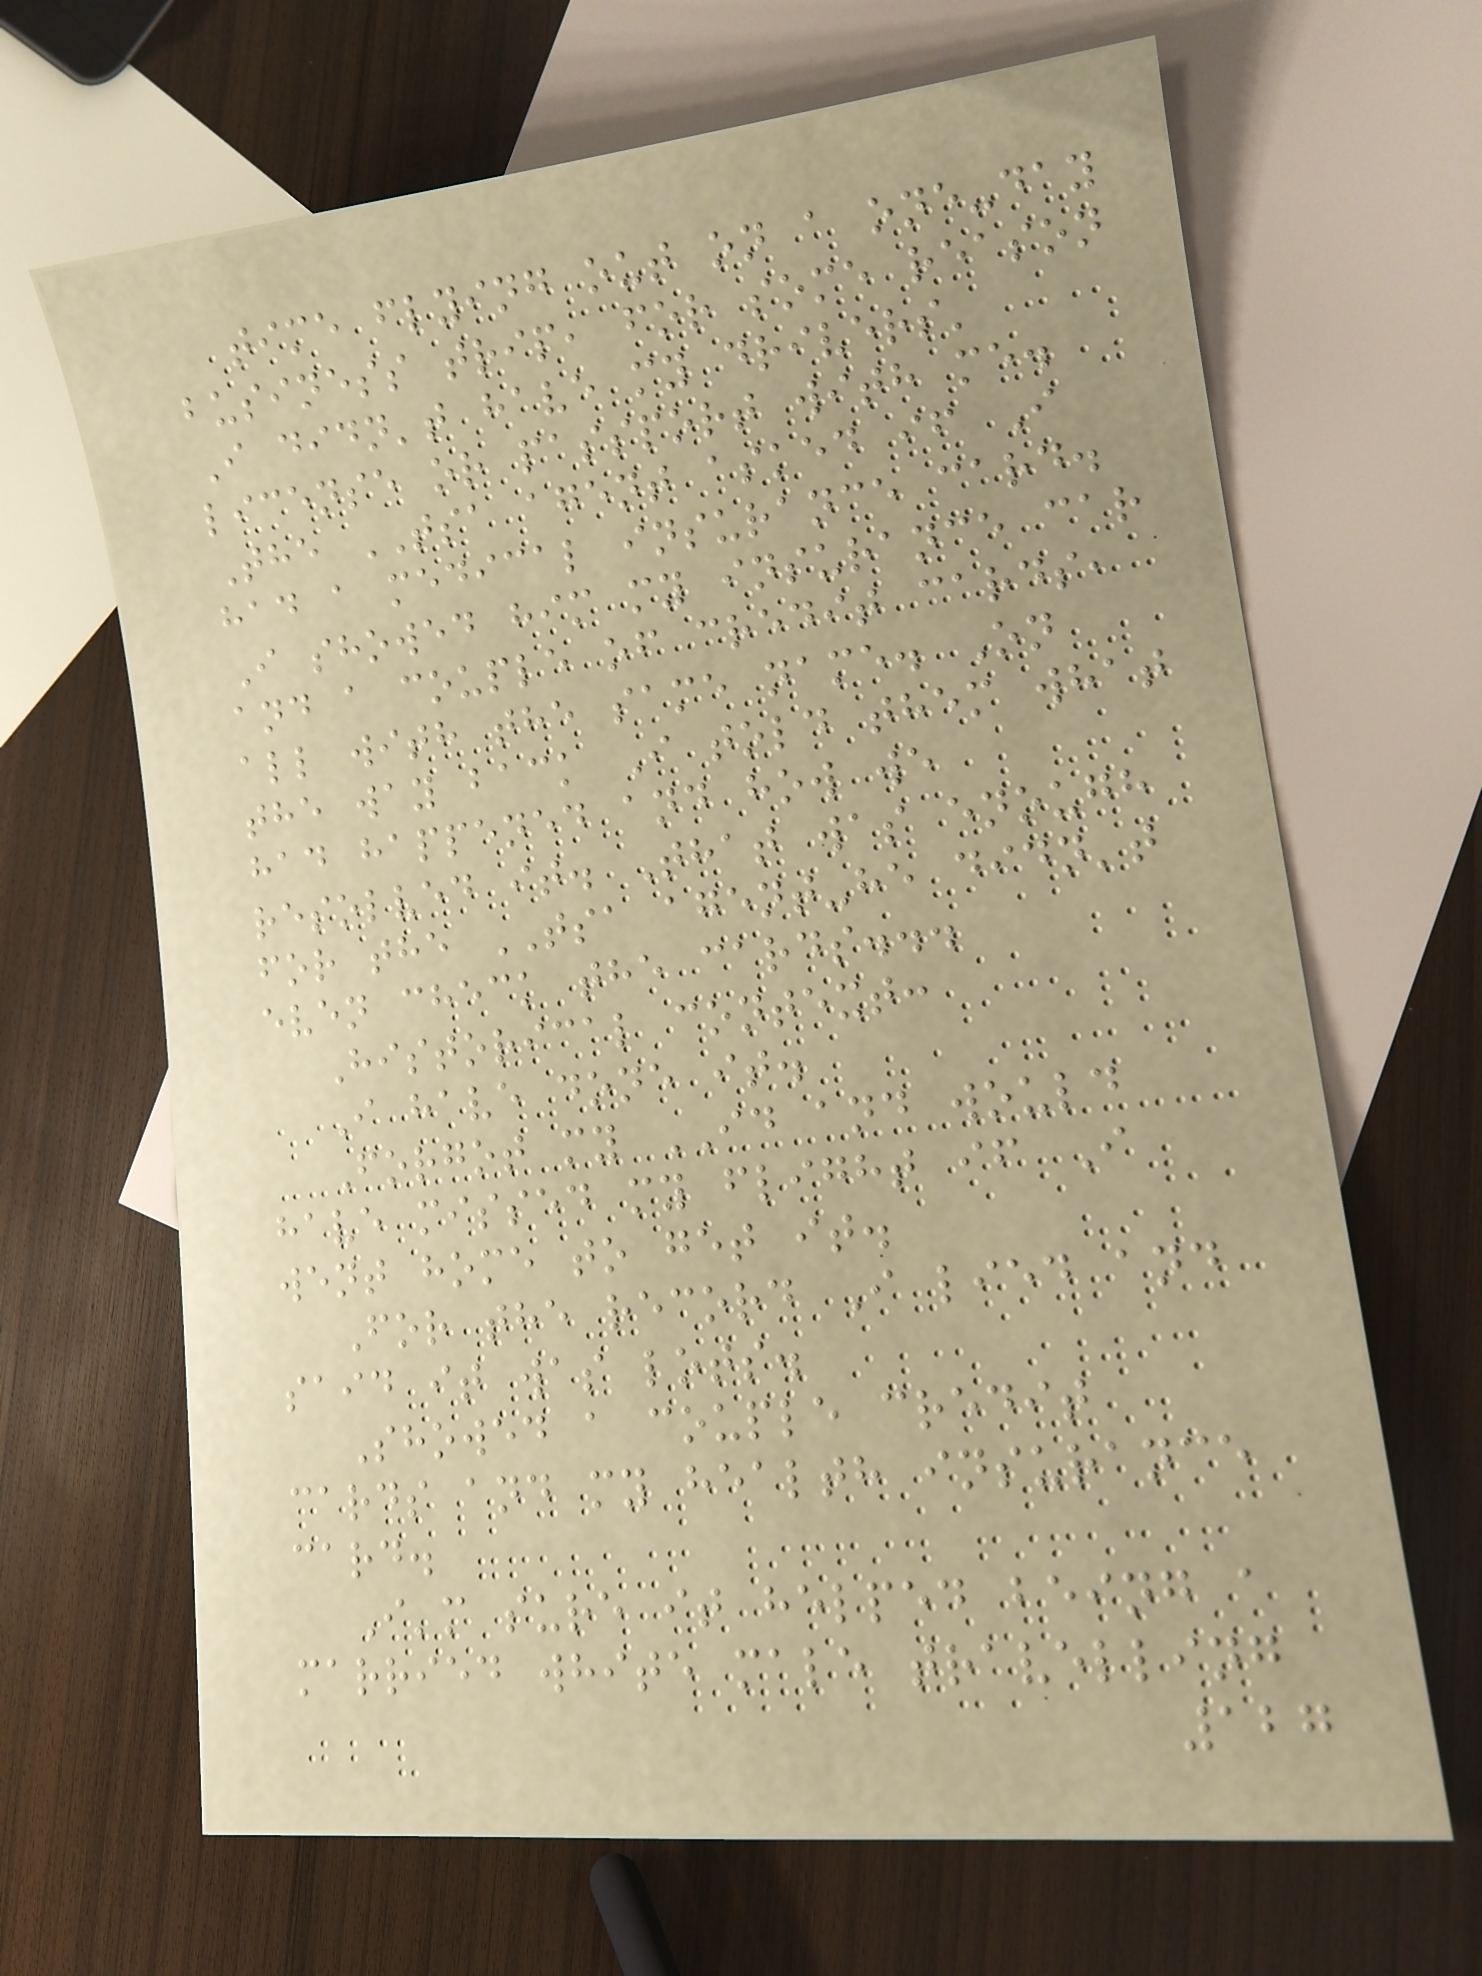time flying out on a one-day
business trip, for some reason
I didn't have my drivers'
license or passport with me.
The TSA agent asked if I
had a medical insurance card.
I showed him my insurance car
and a couple of credit cards,
all with the same name. On
the way back I told them what
had happened and how we
resolved it. That was enough
for the TSA agent-he didn't
even check the cards...
Historical context:
I have done it.
Forgot my ID and would
have missed my flight if I
went home to get it.
For the record I lied and
said it was lots.
Showed a couple credit
cards and my health insurance
card.
I'm sure it helped being a
married white male travelling
127
